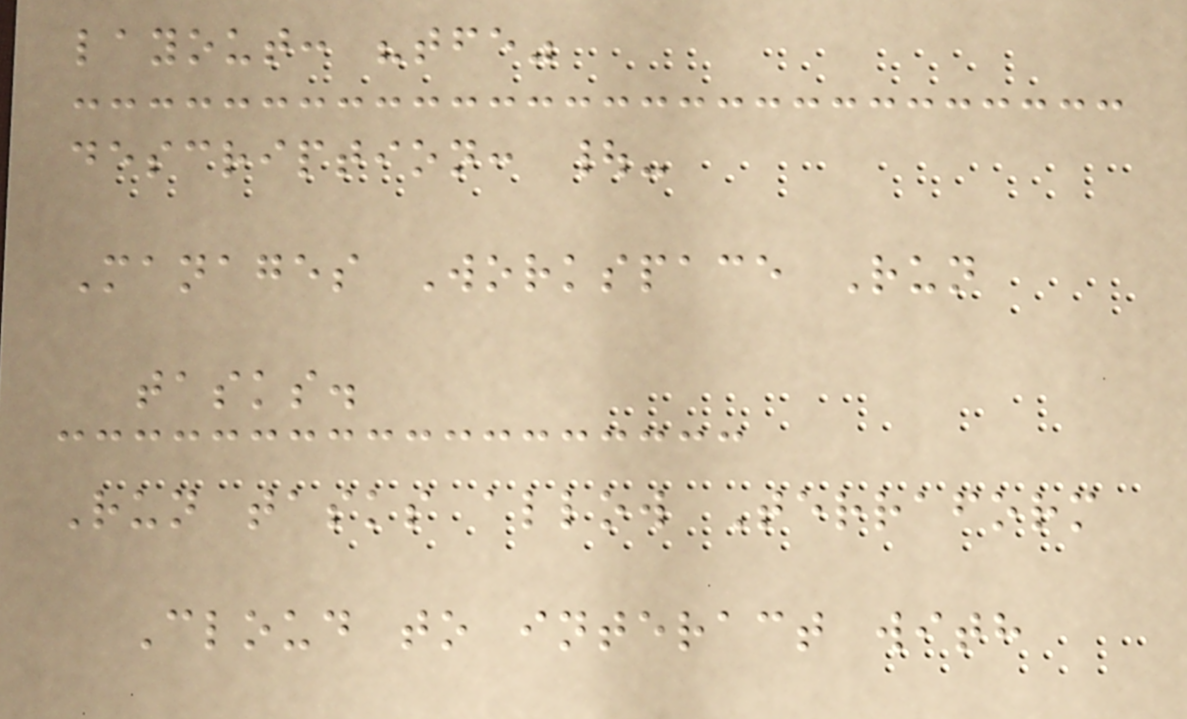layout: "tfe"
description: |-
Manages Workspace Run
tasks.
Run tasks allow Terraform
Cloud to interact with
